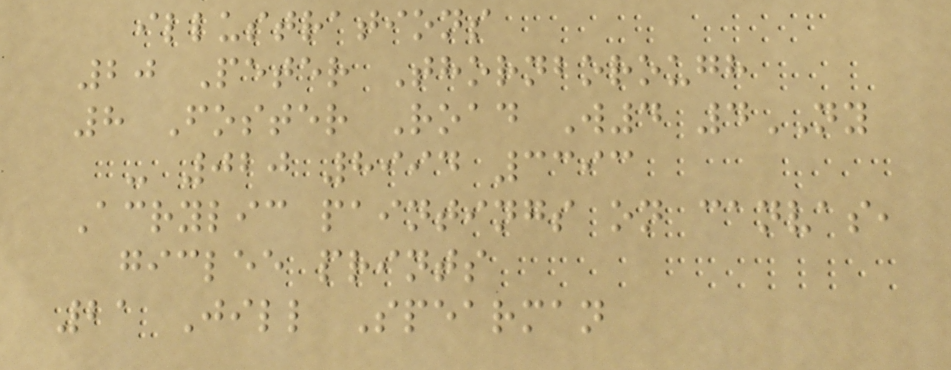illustrations
20 Peter Thornborough
8 Foster Road W4 4NY
- 020 8994 3393
Acrylic paintings on canvas,
giclee prints
21 Jill Spearman
